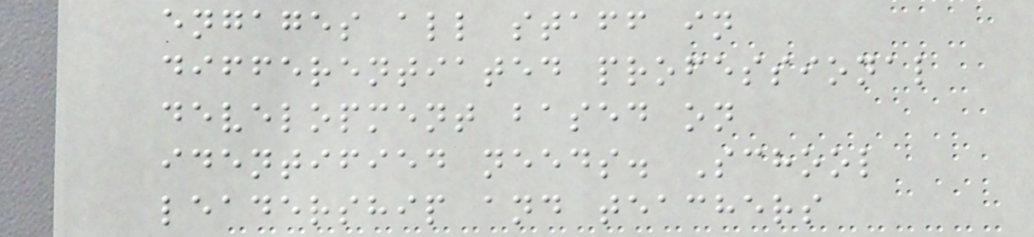engages all staff in
differentiated professional
development based on
identified needs. School
leadership and teachers
